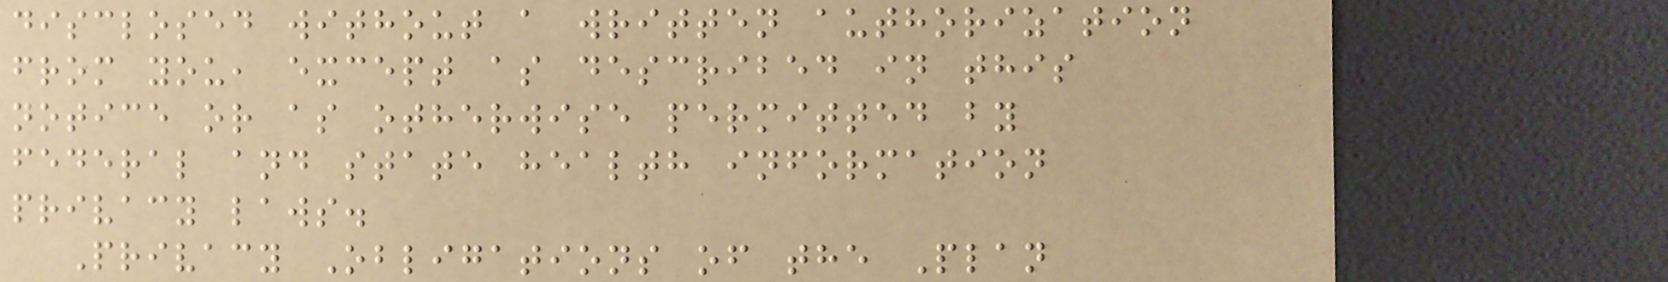disclosed without a written authorization
from you, except as described in this
notice or as otherwise permitted by
federal and state health information
privacy laws.
Privacy Obligations of the Plan
